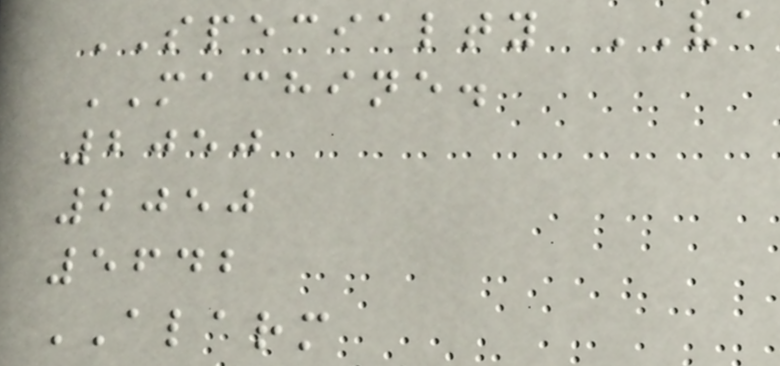SPECIALTY VA
MACHINE.
2050
2050
5642
ALARM
